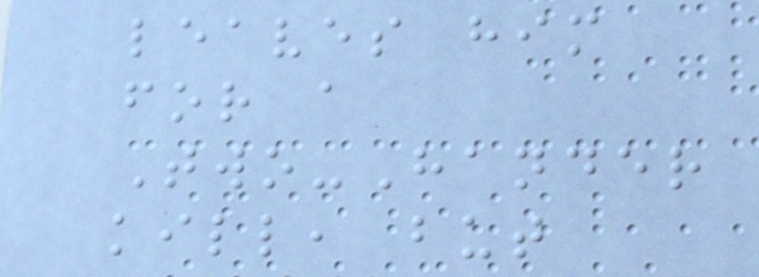leaves him
for a
Two-Hander
kill, but
